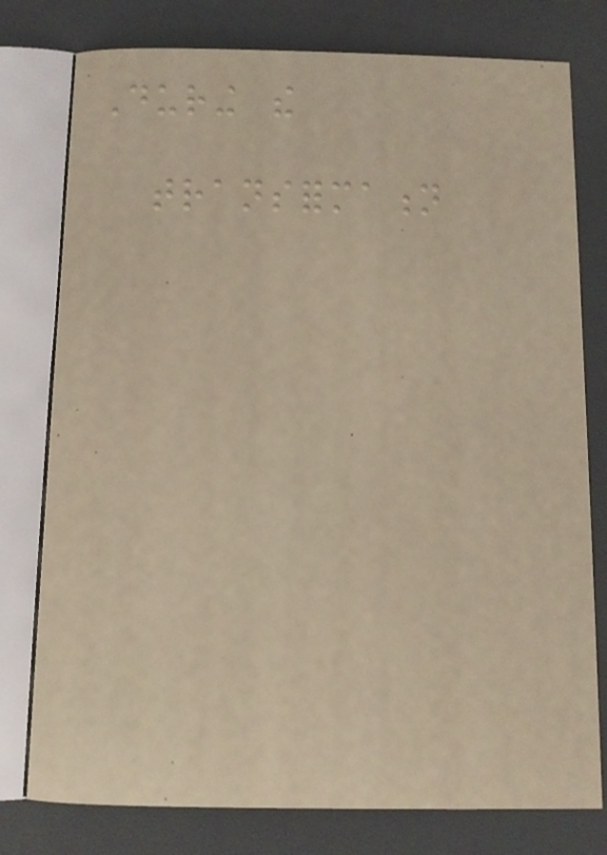During the
transformation
